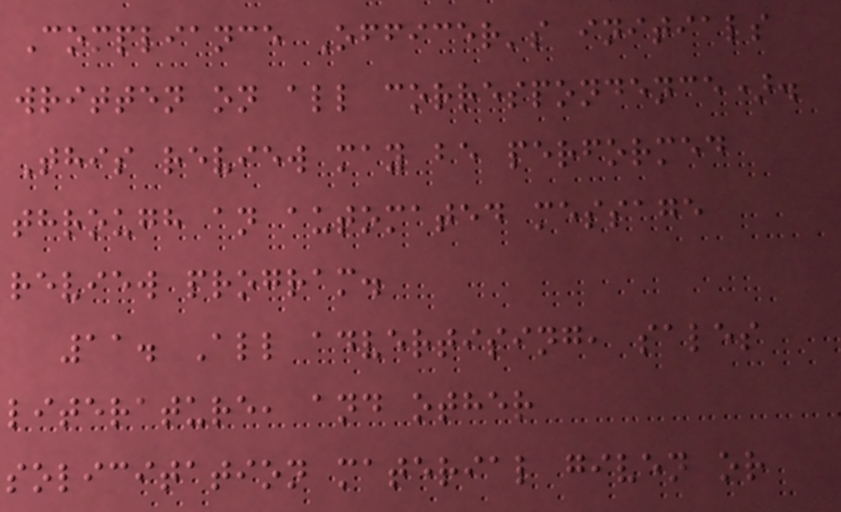Compliance Officer's initials
written on all correspondence).
This review may be performed
through an automated message
review program.
11. All advertising, sales
literature, and other
solicitation material given or
